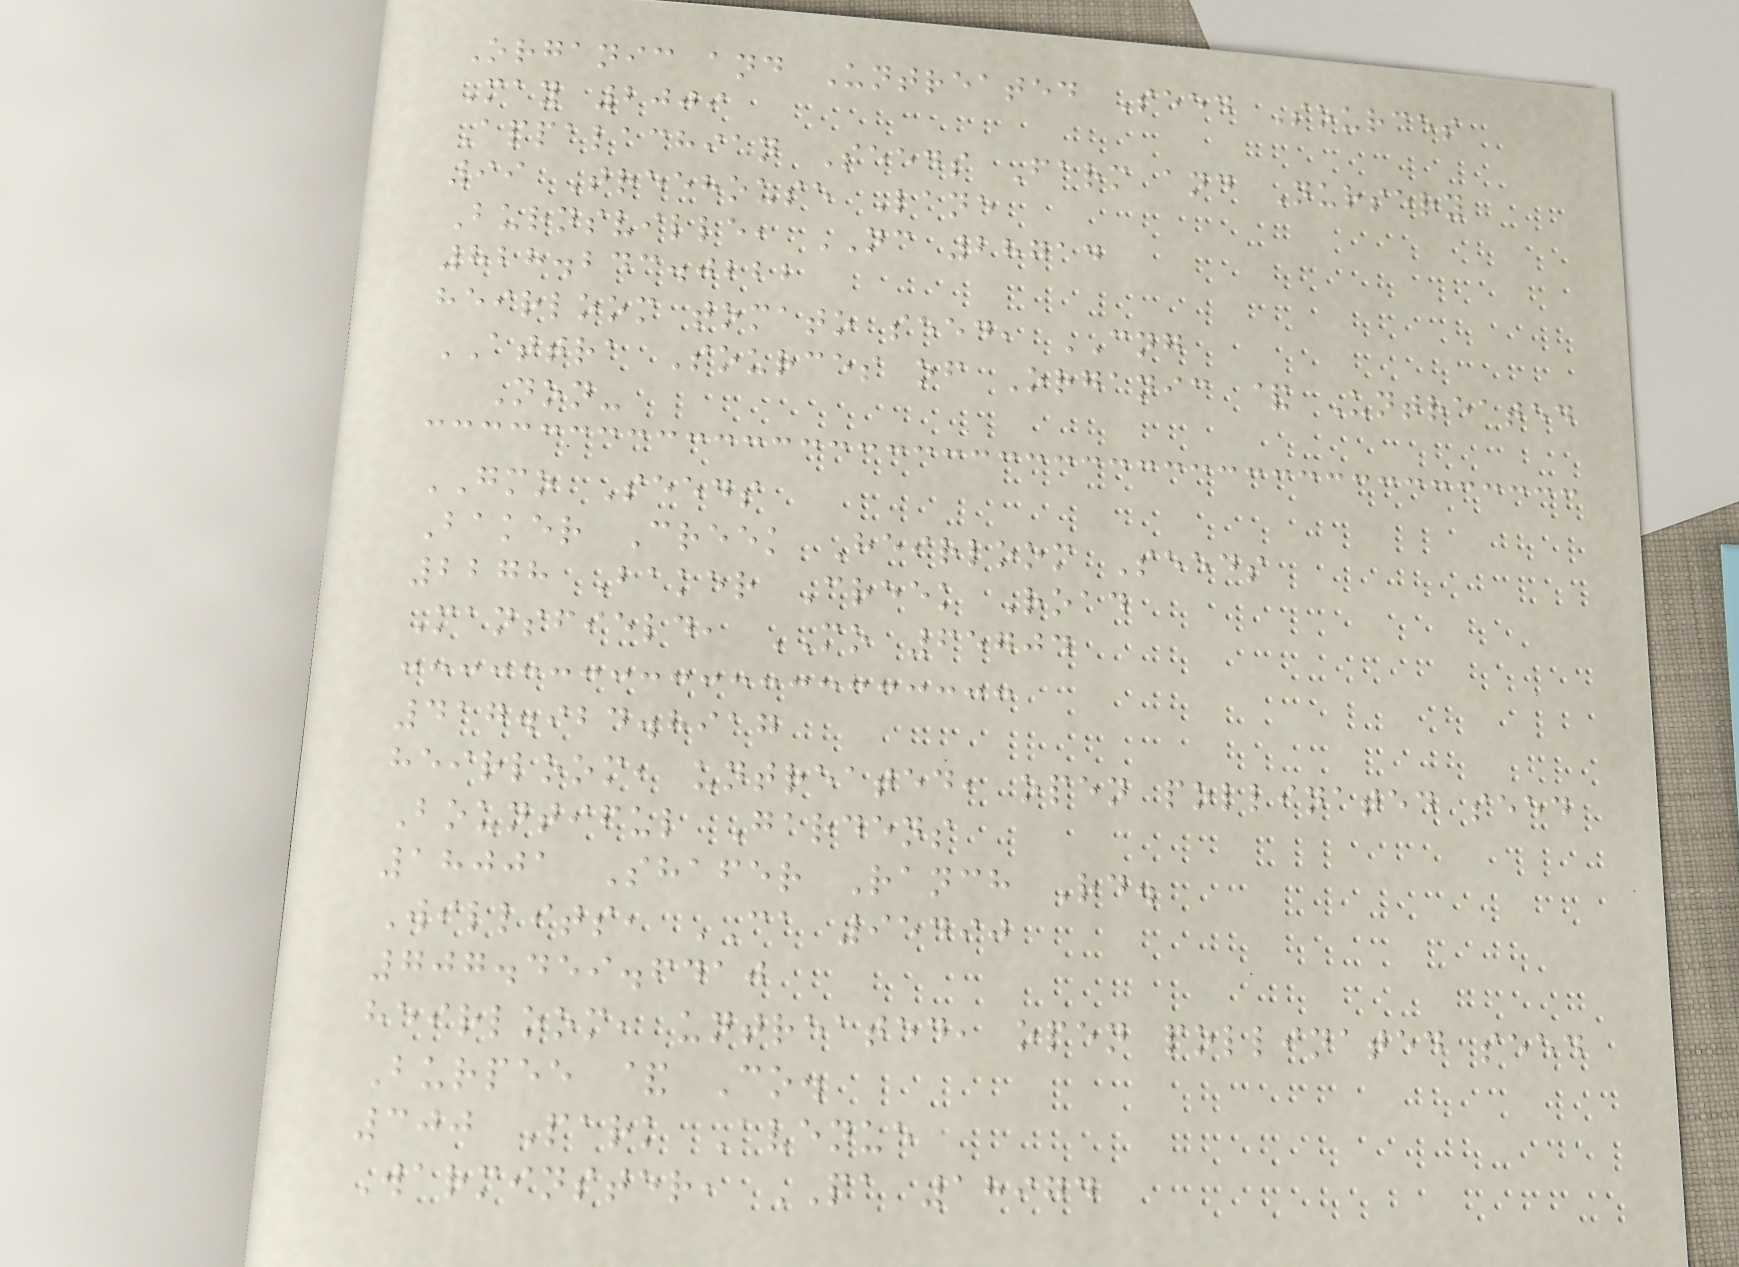Organic and Untreated Seed Sources
May 2009
Appalachian Seeds Farm and Nursery
99 Treehouse Lane
Burnsville, NC 28714
828.243.0222
heirloom tomato seed, CNG
ATTRA Sources of Organic & Untreated
Non-
GMO Seeds
Baker Creek Heirloom Seeds
2278 Baker Creek Road
Mansfield, MO 65704
417.924.8917
heirloom, untreated, open pollinated seed
Bountiful Gardens
18001 Shafer Ranch Rd.
Willits, CA 95490
707.459.6410
heirloom, untreated, open pollinated seed
Burpee & Co.
300 Park Avenue
Warminster, PA 18974
